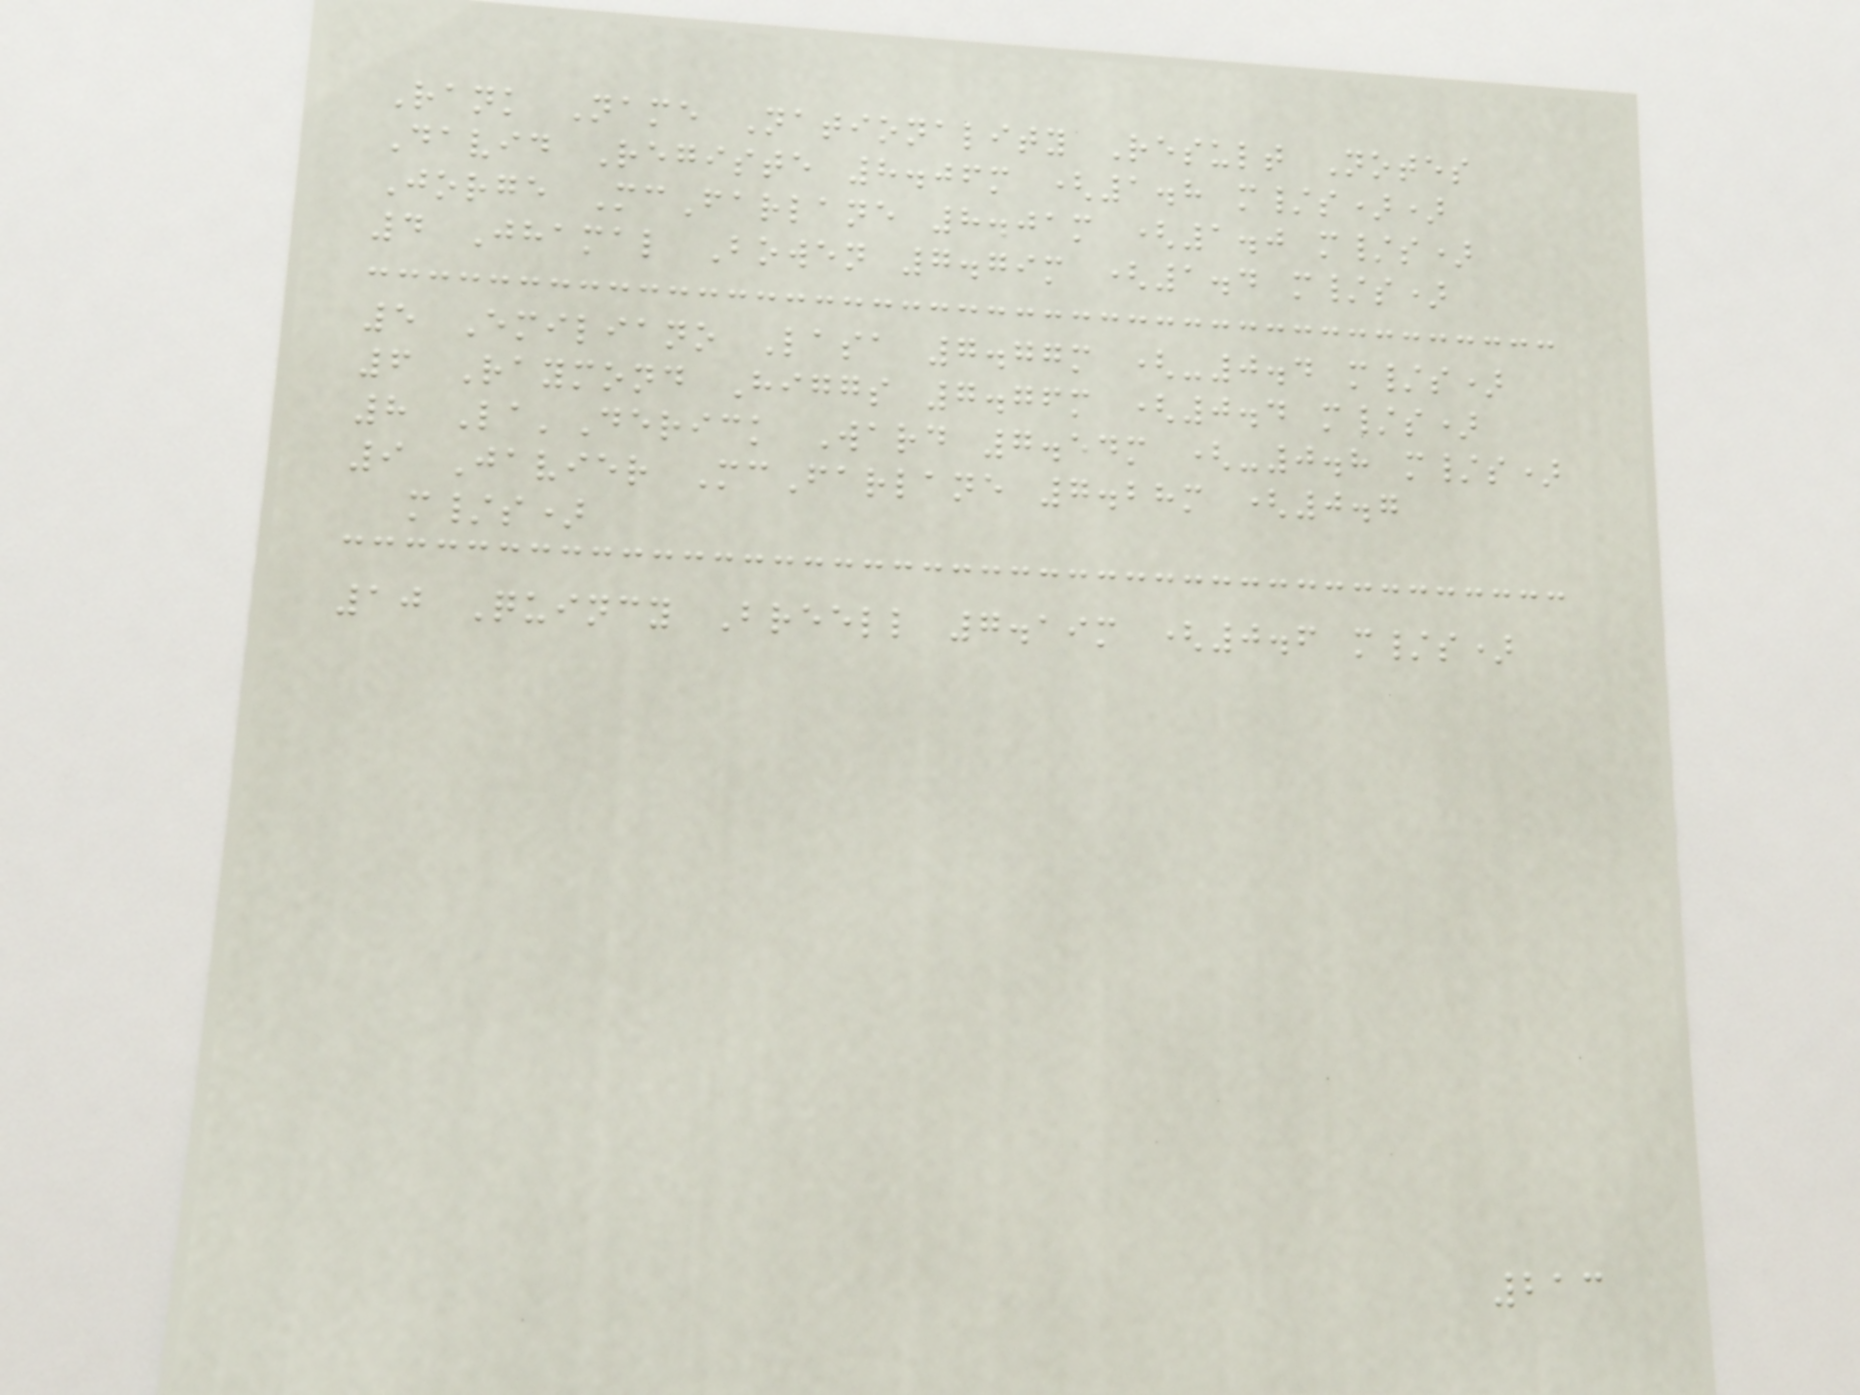Rank Name Nationality Result Notes
David Registe 8.06m (1.8 m/s))
Jorge McFarlane 8.01m (1.0 m/s)
4 Jhamal Bowen 7.79m (1.4 m/s)
5 Emiliano Lasa 7.77m (-0.4 m/s)
6 Raymond Higgs 7.76m (0.4 m/s)
8 La'Derick Ward 7.54m (-0.8 m/s)
9 Javier McFarlane 7.28m (0.7
m/s)
10 Quincy Breell 7.19m (0.6 m/s)
213
